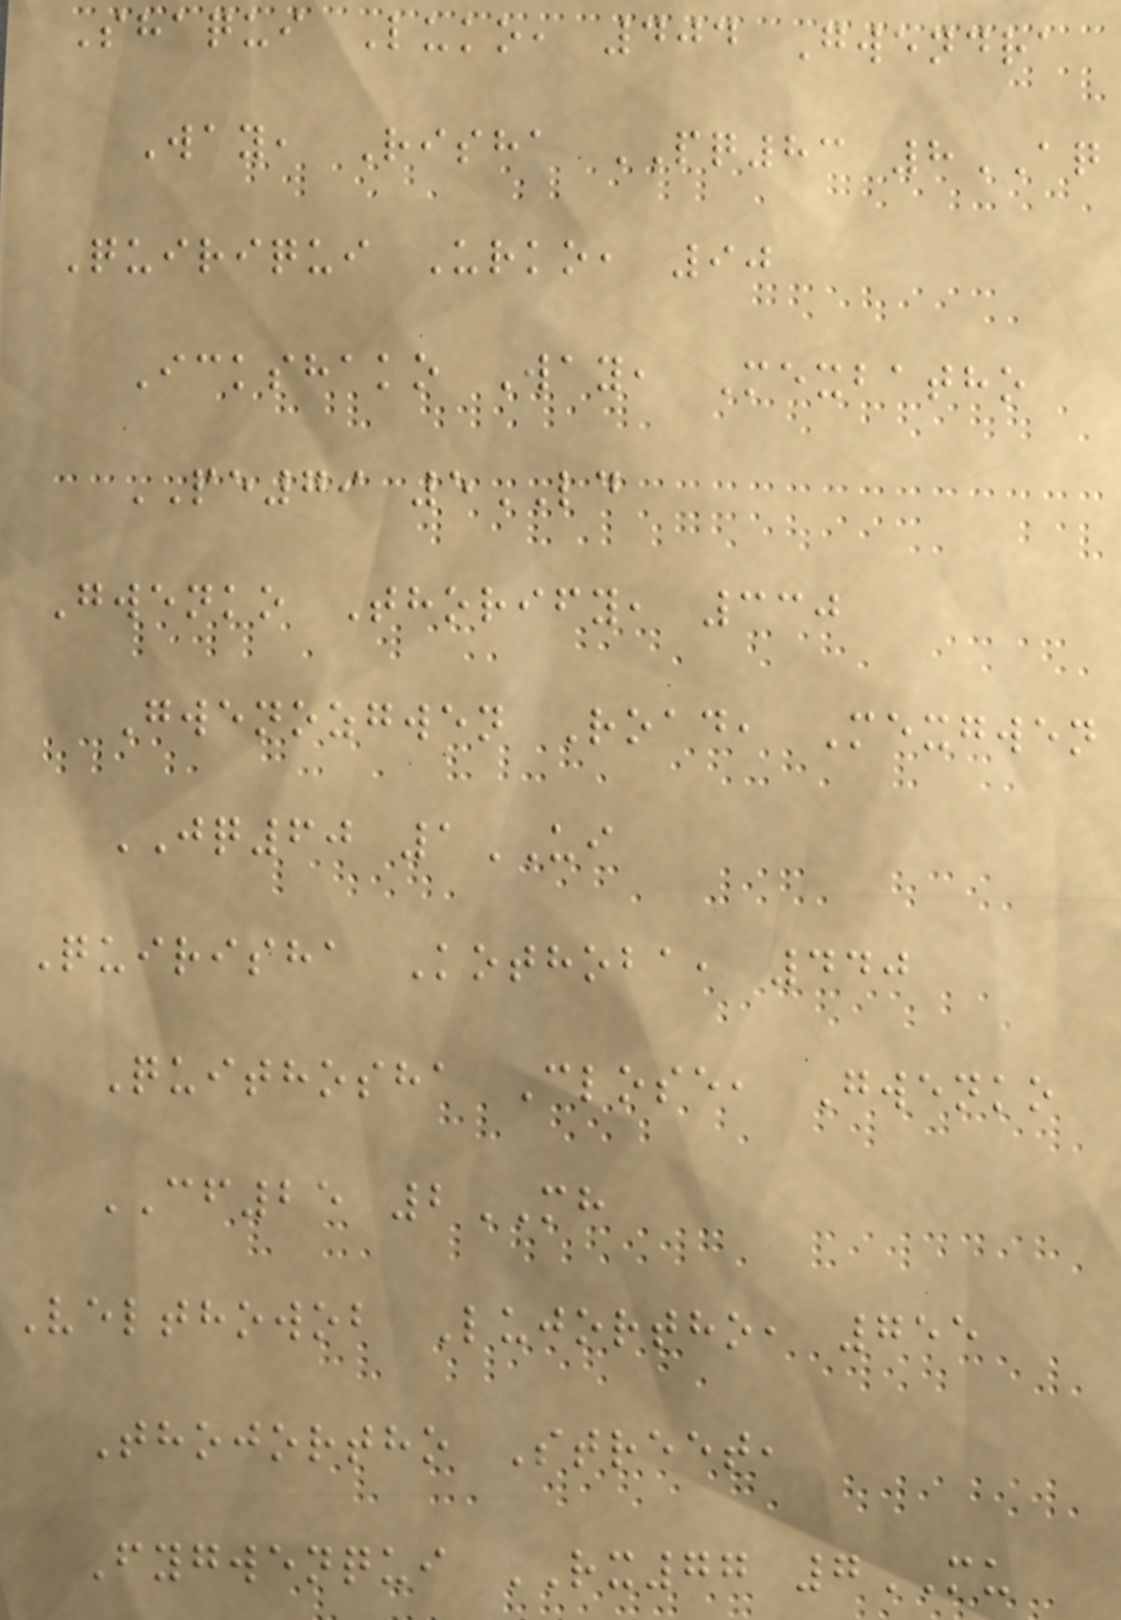Shaqui Luko, 404 Gwendra
Way, Risha PQ83 8AQ
Quiriqui Urko, 90
Ickshako Way, Mexbatho
PE79 5LD
Gwenko Thorify, 330
Gwenozgwen Road, Mexgwen
JQ60 1UI
Quirisha Kothoba, 440
Quithosha Close, Gwenko
CF25 2MH
Velthowob Lujortho, 755
Thojortho Street,
Fygwenqui RX77 7MU
